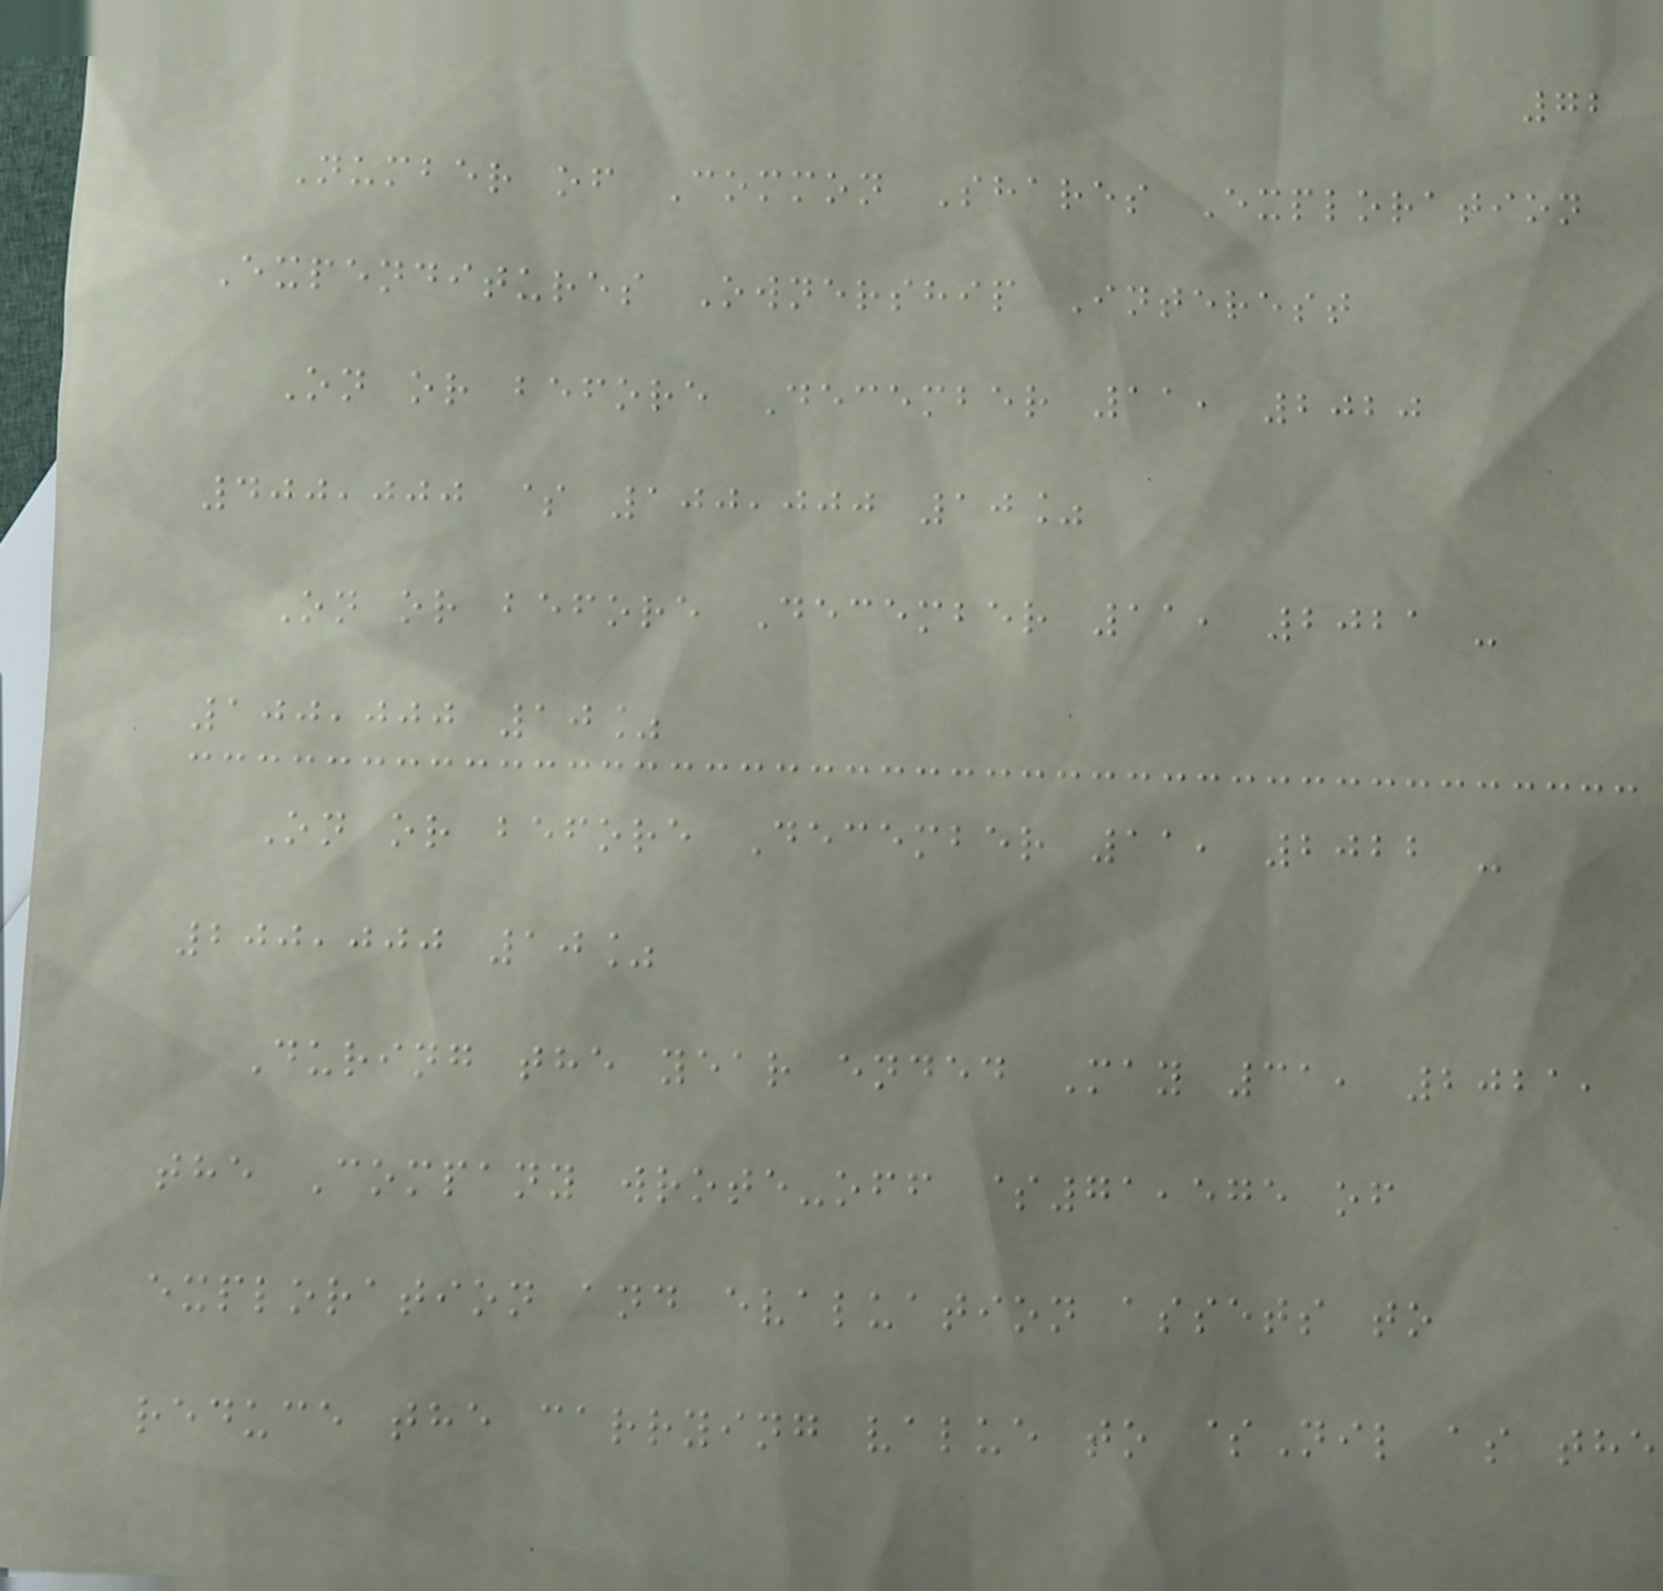72
Number of Common Shares Exploration
Expenditures Ownership Interest
On or before December 11, 2020
400,000 $ 100,000 10%
On or before December 11, 2021 -
100,000 10%
On or before December 11, 2022 -
200,000 10%
During the year ended May 31, 2021,
the Company wrote-off $71,575 of
exploration and evaluation assets to
reduce the carrying value to $Nil as the
